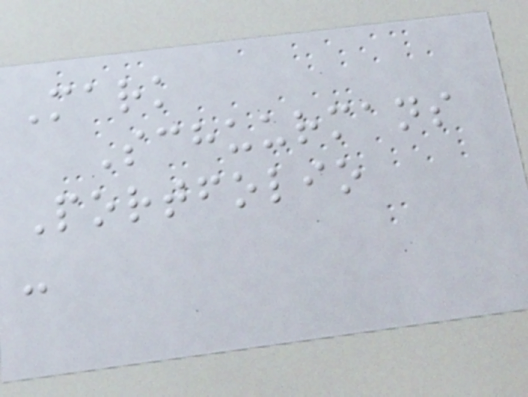Mark
Schuurmans
Portfolio
-
